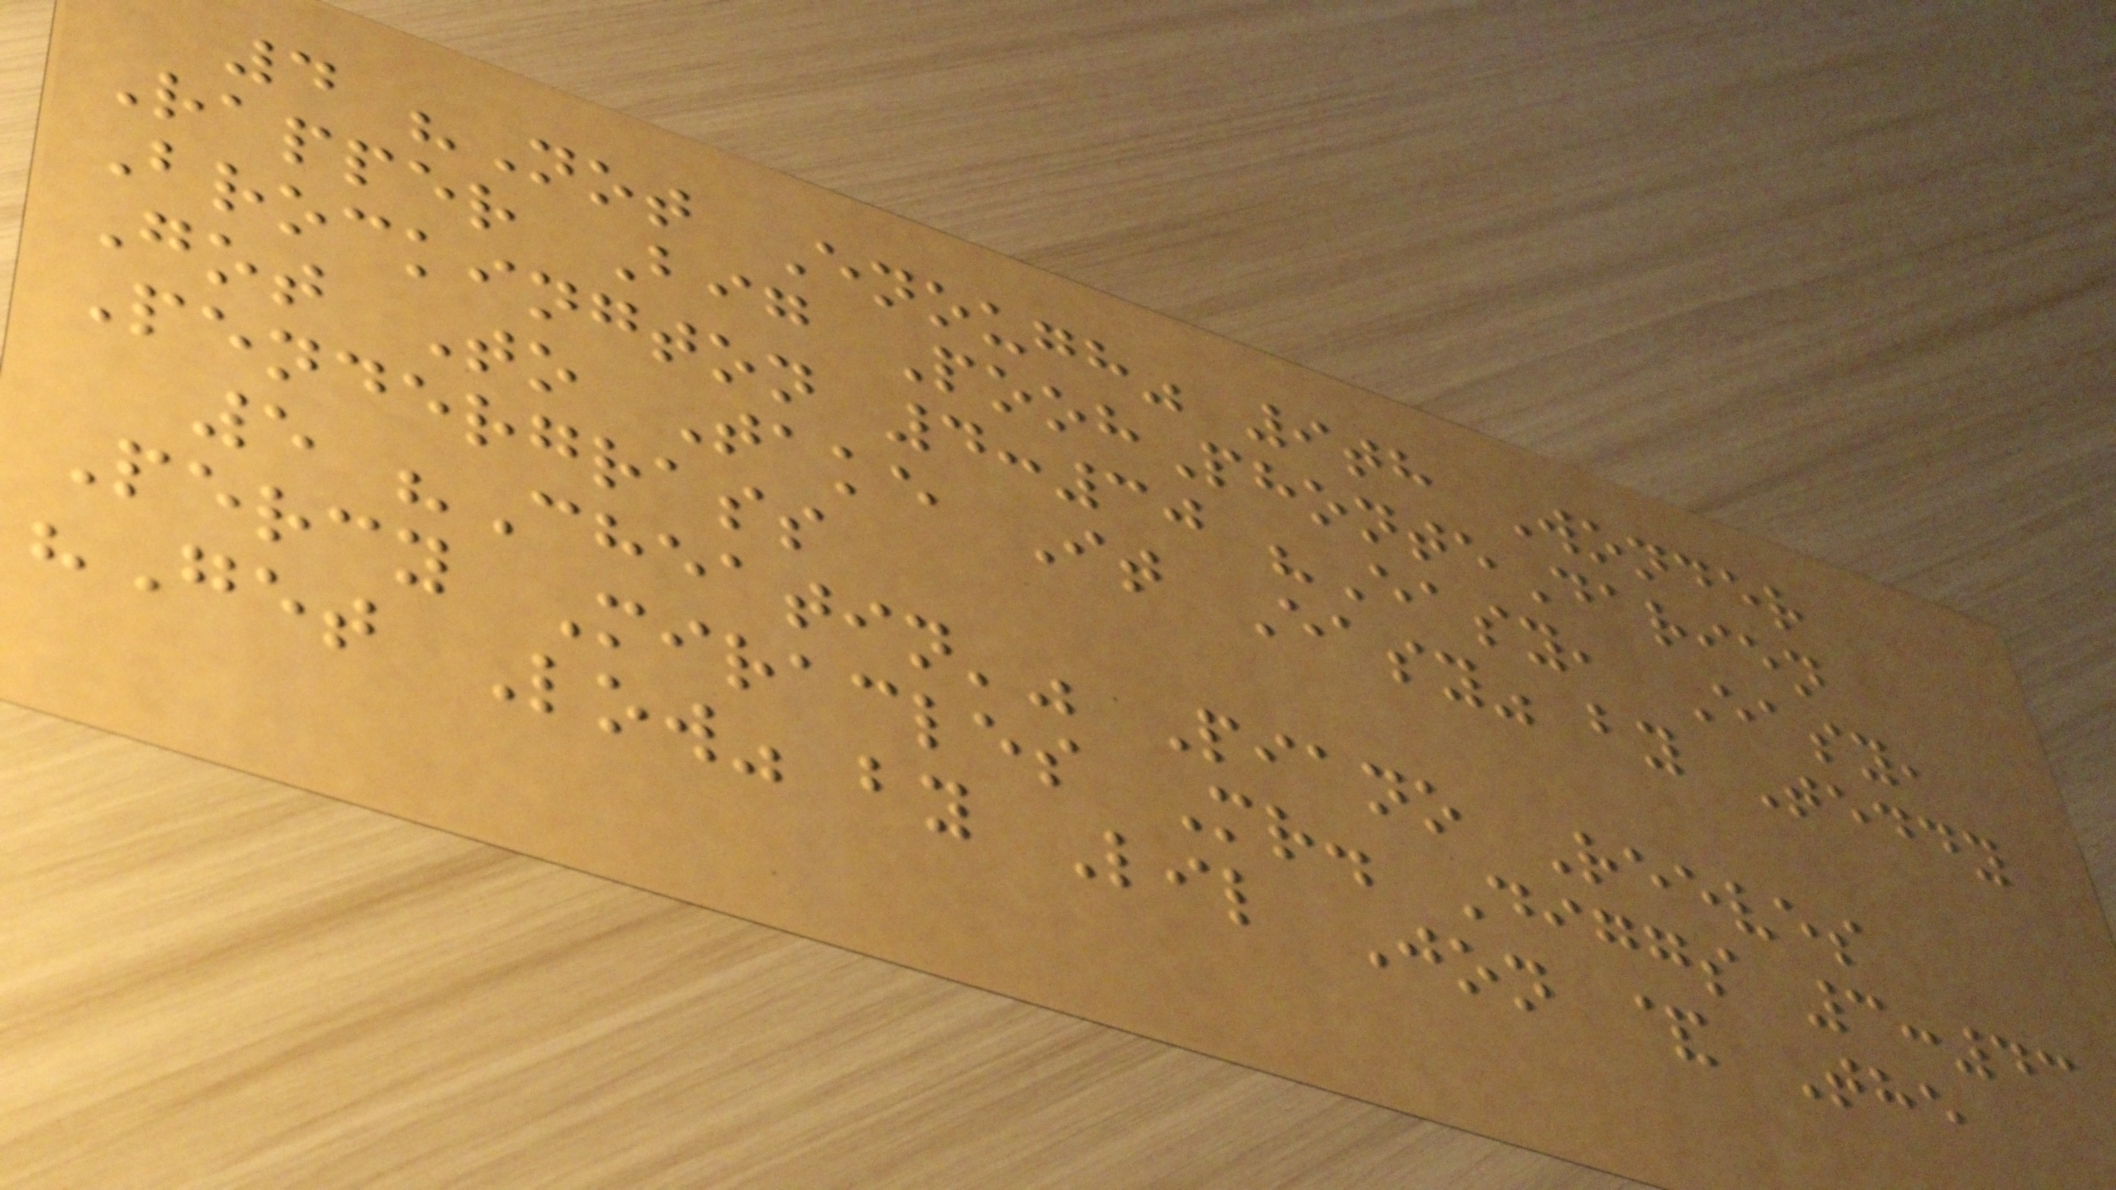4 "Not Enough" 9th Wonder
Rapper Big PoohPhonteDarien
Brockington 4:30 "Easy, Easy,
Got To Take It Easy" by Teddy
Pendergrass
5 "Cheatin'" Piano Reeves
Percy Miracles Mr. Diggs 3:43
"Get Low" by Lil Jon & The
